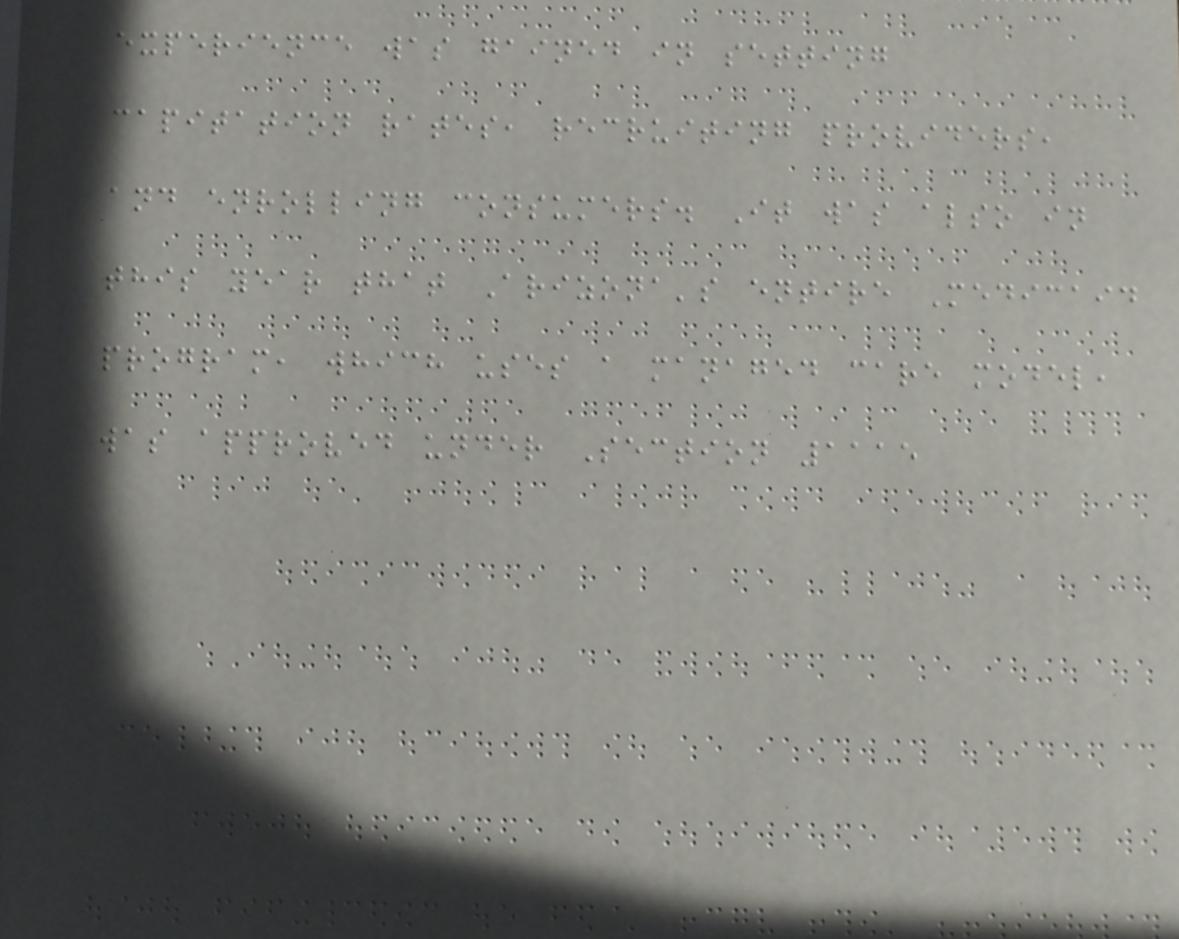experience was gained in setting
capitation rates, recruiting providers,
and enrolling consumers. It was also in
this year that Arizona's entire Medicaid
program, which uses a managed care model,
was approved under Section 1115
